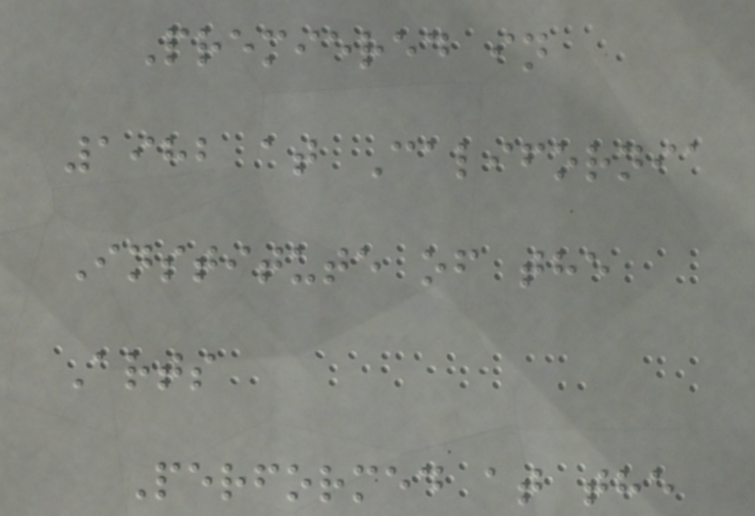Premiered in
1982 at California
Institute of the
Arts
Performed at the
